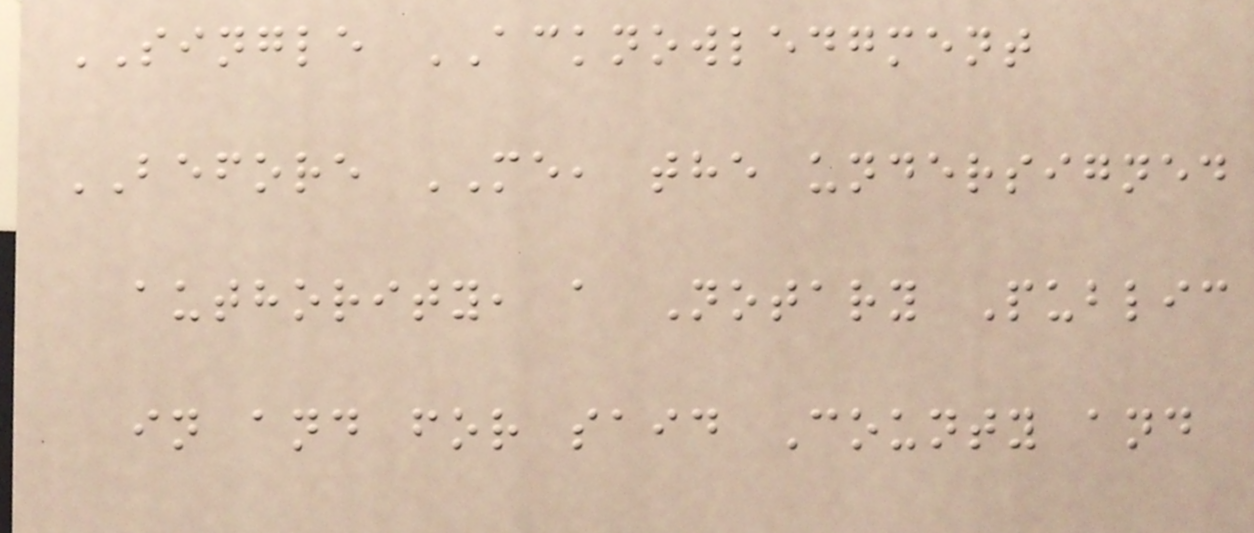SINGLE ACKNOWLEDGMENT
BEFORE ME, the undersigned
authority, a Notary Public
in and for said County and
